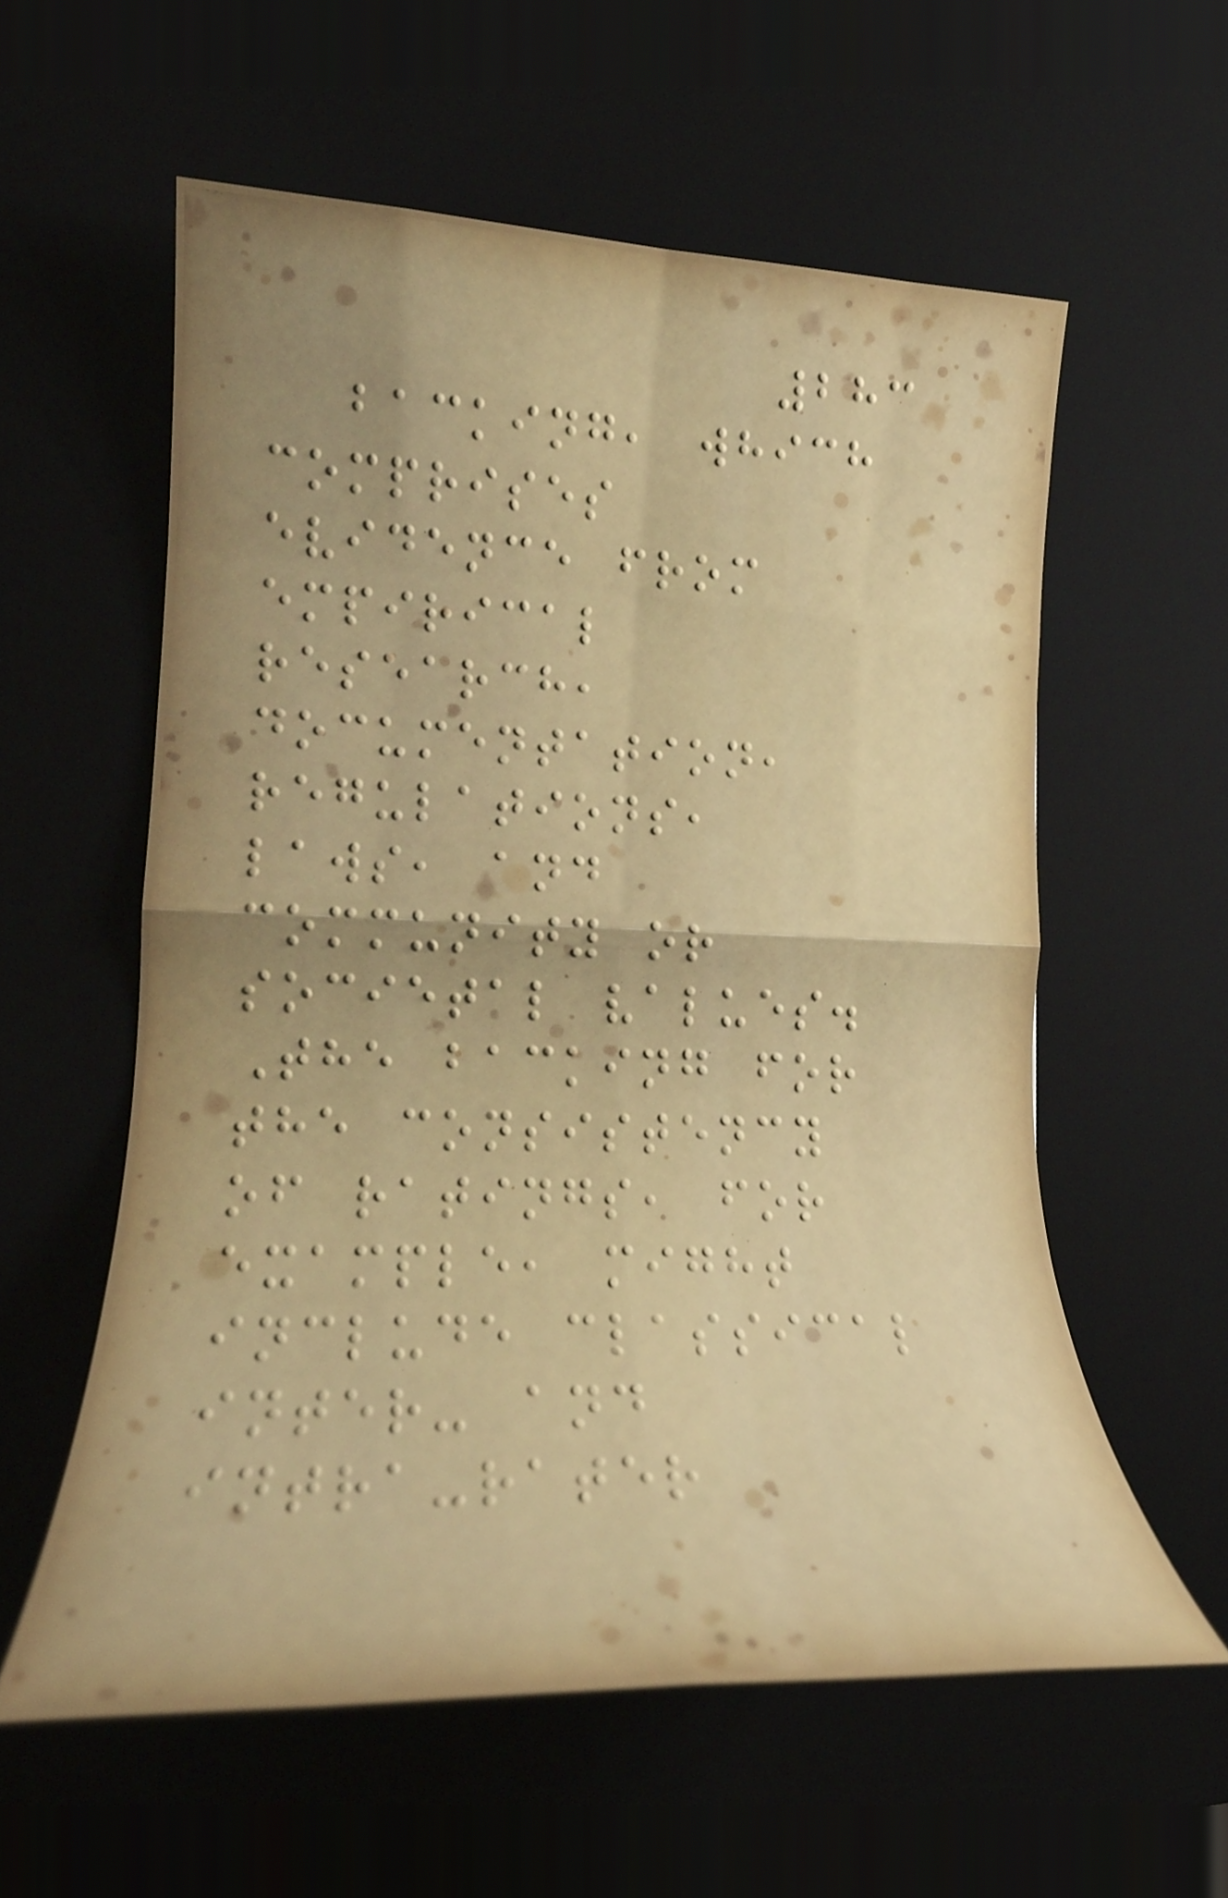283
backing, which
comprises
evidence from
empirical
research,
documentation,
regulations,
laws, and
community or
societal values.
The backing for
the consistency
of ratings, for
example, might
include classical
inter- and
intra-rater
